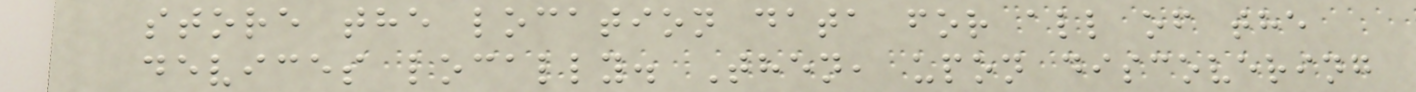store the location data for all of the
devices locally. Then, upon discovering
